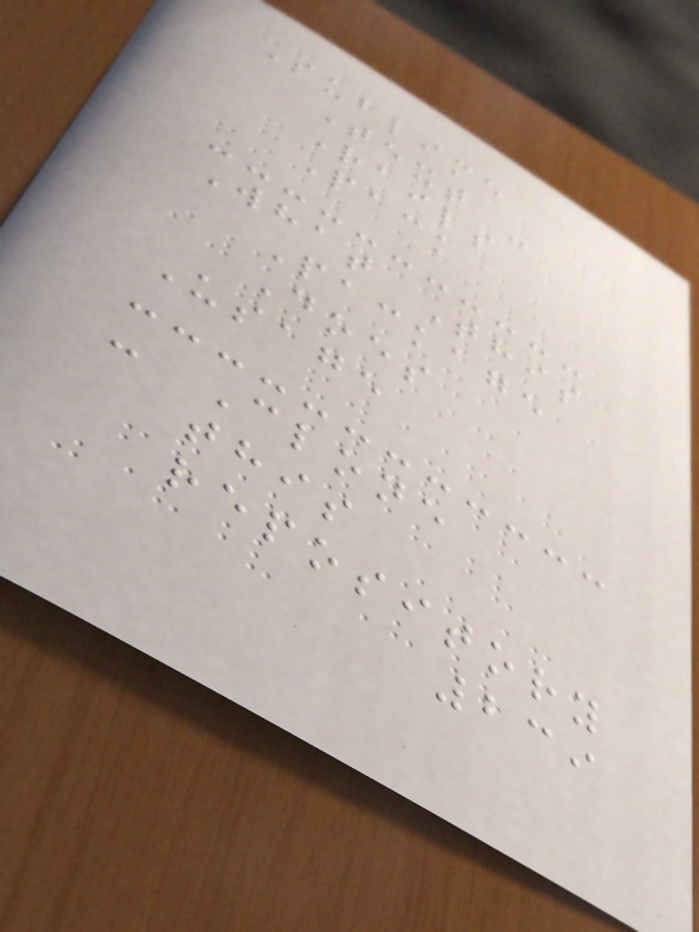Sublime
Text -
Rails
Pack
What This
Package
Does
Usage
- Clone
this
repository
239
